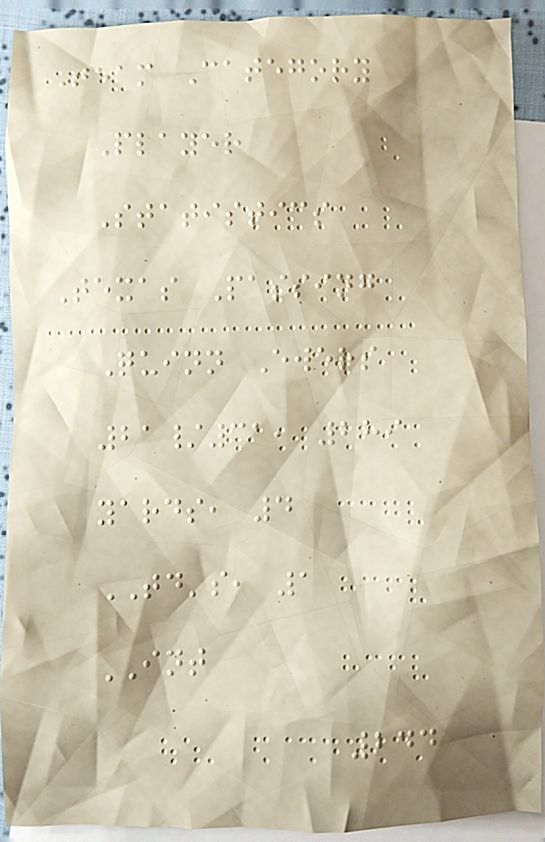Team Category
Player
Statistics
Texas Passing
Quinn Ewers
21/31, 289
yards, 4
TD's, 1
INT
244
